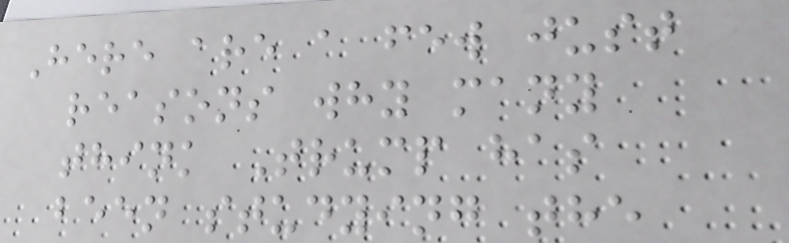Here are a few just
reasons why many
think Trump has
been studying the
